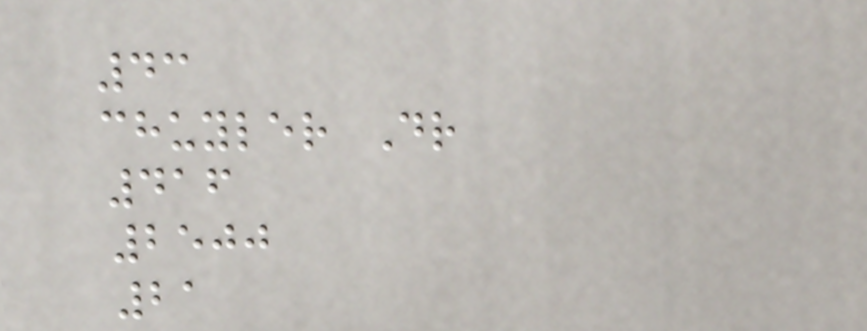43
chuyler Dr
416
2500
21
